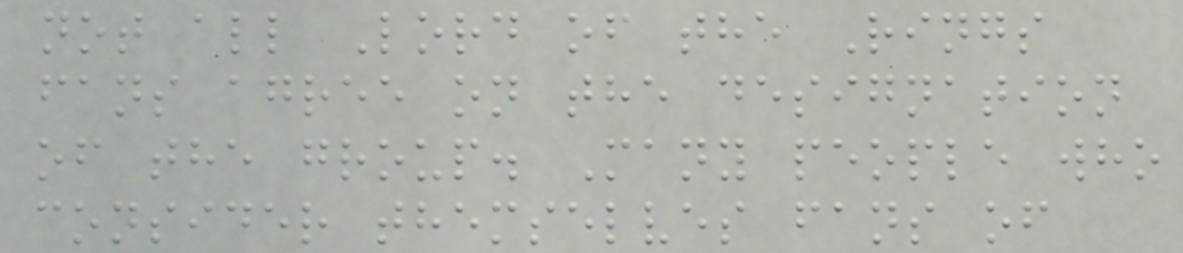not all Lord of the Rings
fans agree on the designation
of the group. Many people who
consider themselves fans of
